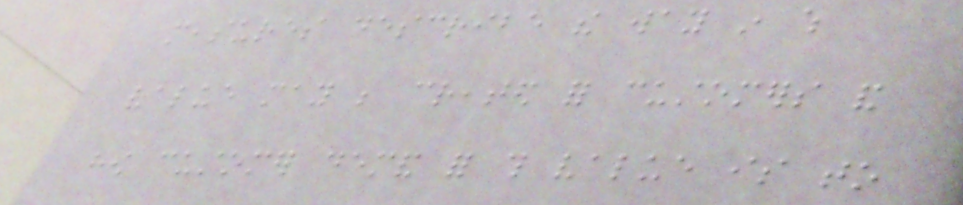measures describe the way in which
value may be created for customers and
how customer demand for this value is to
